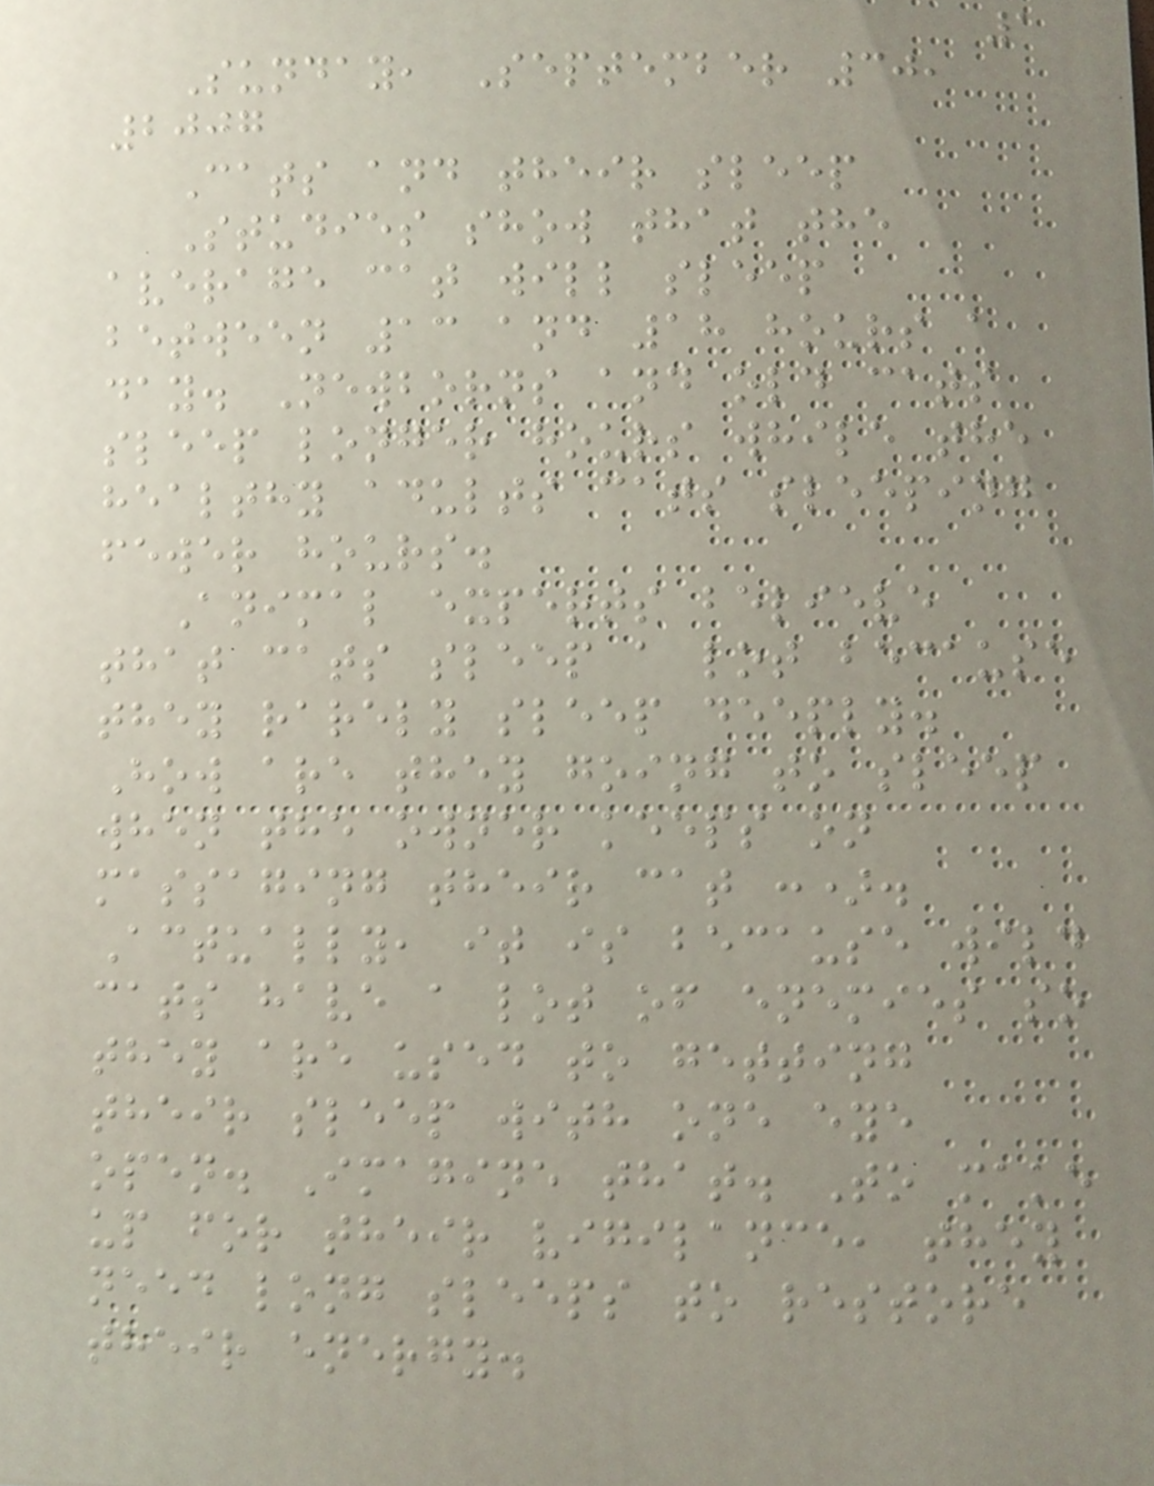1
Sunday, September 30,
2007
Cats and their sleep
Studies show that the
average cat will sleep
between 13 and 18 hours a
day. Newborns and old cats
sleep longer hours while the
healthy adults cats sleeping
fewer hours.
Animal experts believe
that cats sleep a lot because
they rarely sleep deeply.
How are they going to sleep
when the owner keeps on
massaging their cat :).
Actually, it is because wild
cats have a lot of enemies so
they are used to getting
their sleep with one eye
open. Imagine that. To make
up for their vigilance, they
need long sleeps to restore
their energy.
